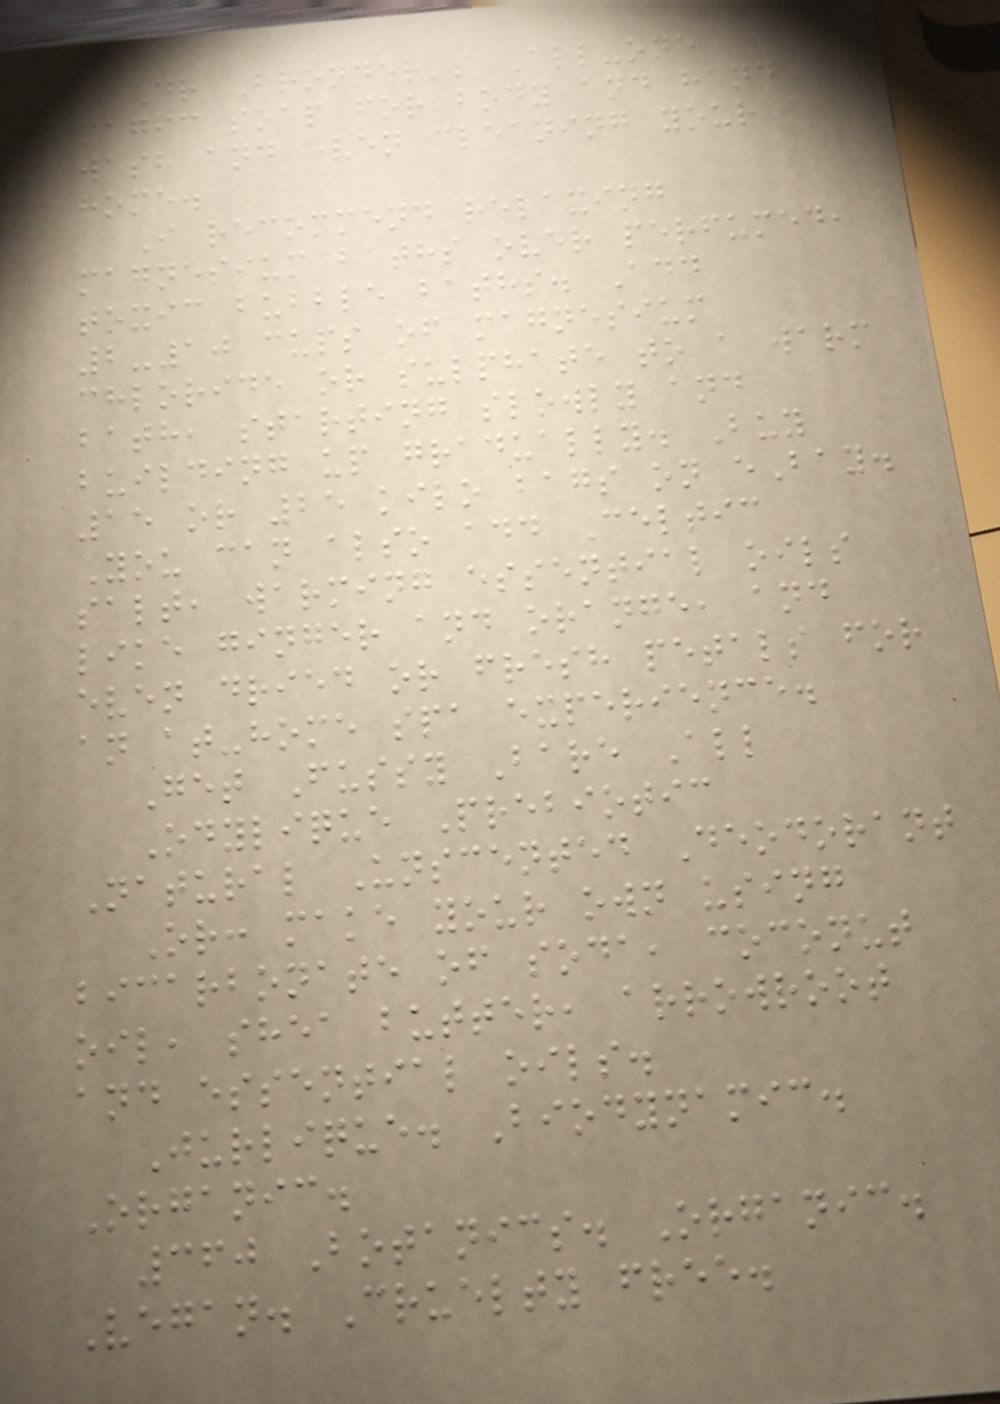Dr Bronner's All-one
magic soap for body and hand
wash and even cleaning your
home.
I recommend relaxing
magnesium baths over perfumed,
toxic bubble baths. Add
2-10 cups of magnesium
chloride or sulphate to a warm
bath, starting slowly and
building up gradually. Buy
15 or 25 kilo bags on eBay.
You can also add Celtic
salt, warming essential oils
like ginger and orange, and
even dried or fresh petals for
an at-home spa experience.
Get Fussy Bare All
Odylique Prebiotic
Natural Unscented Deodorant
Or: make your own using
bicarbonate of soda, coconut
oil, shea butter, arrowroot
and essential oils.
Jurlique. Biodynamic.
Organic.
360 Botanics. Organic.
Vegan. Cruelty free.
